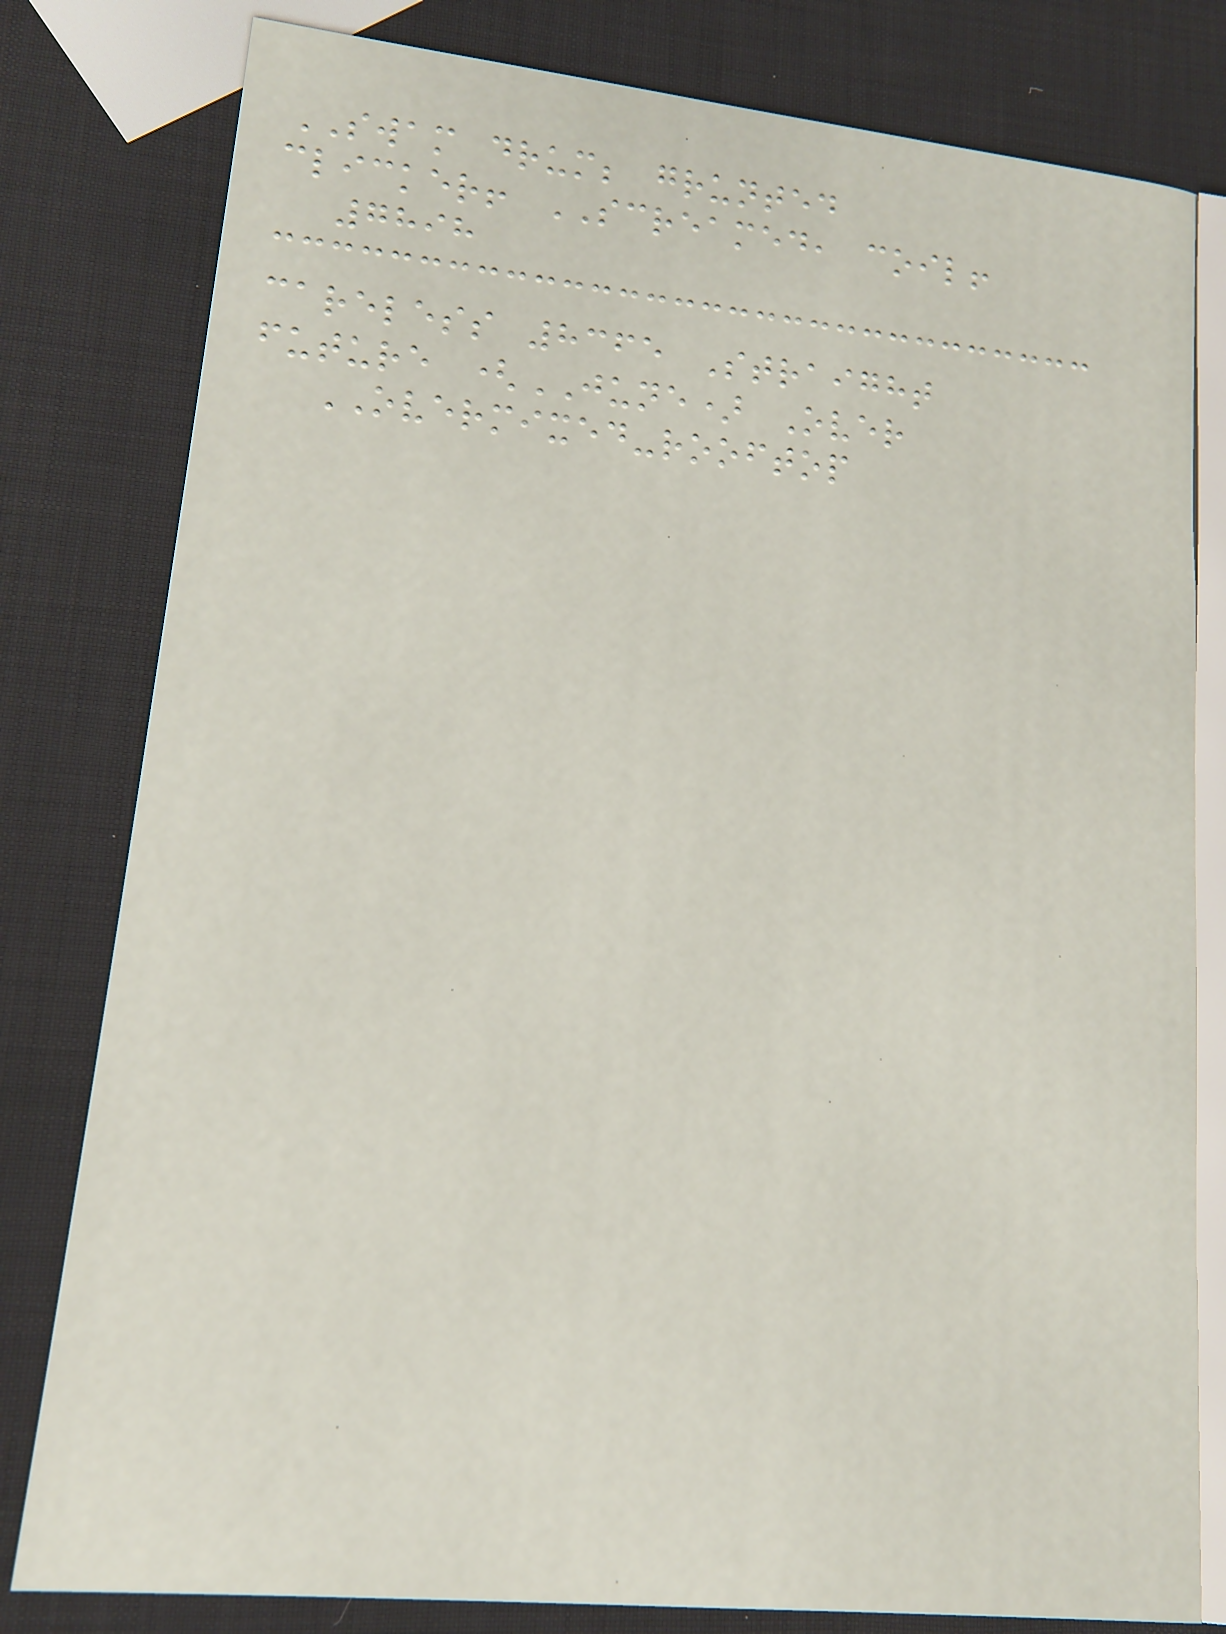SWAM drum; grunted
clicker! SCREAMED, coil!
7898
careless 8365 Straight
future (JUNE) Over
OVERMIXED-rooftop
